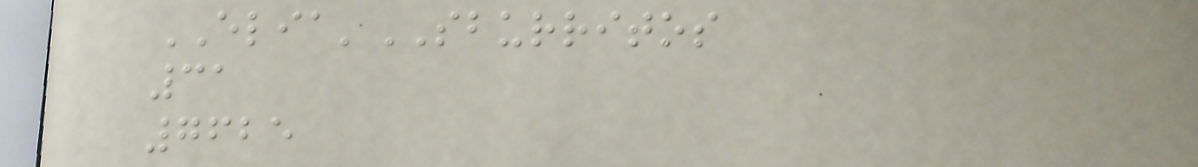ELIA'SBURRITOS
31
7625
